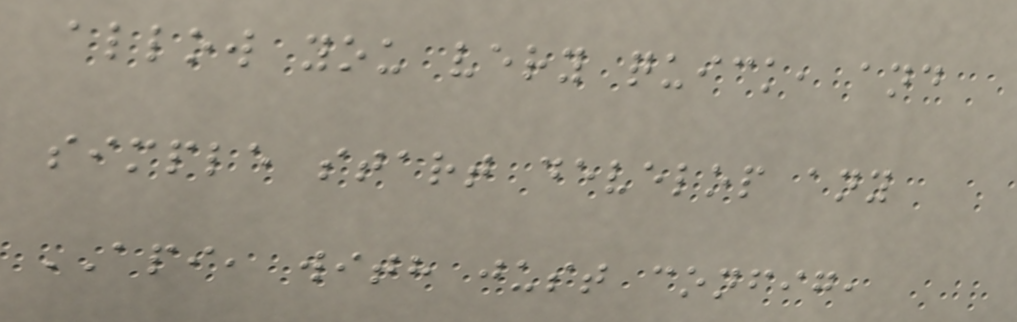allow you very quick, and
simple start develop any
API, with just config,
